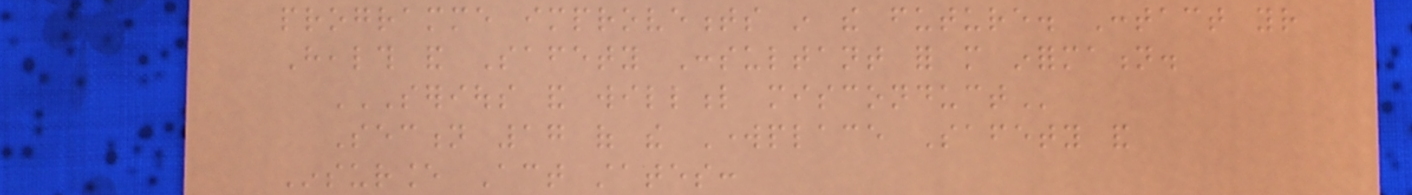programme improvements in the future. Contact your
Health and Safety Consultant for more information.
SERIOUS AND WILLFUL MISCONDUCT
Section 17 of the Workplace Safety and
Insurance Act states:
